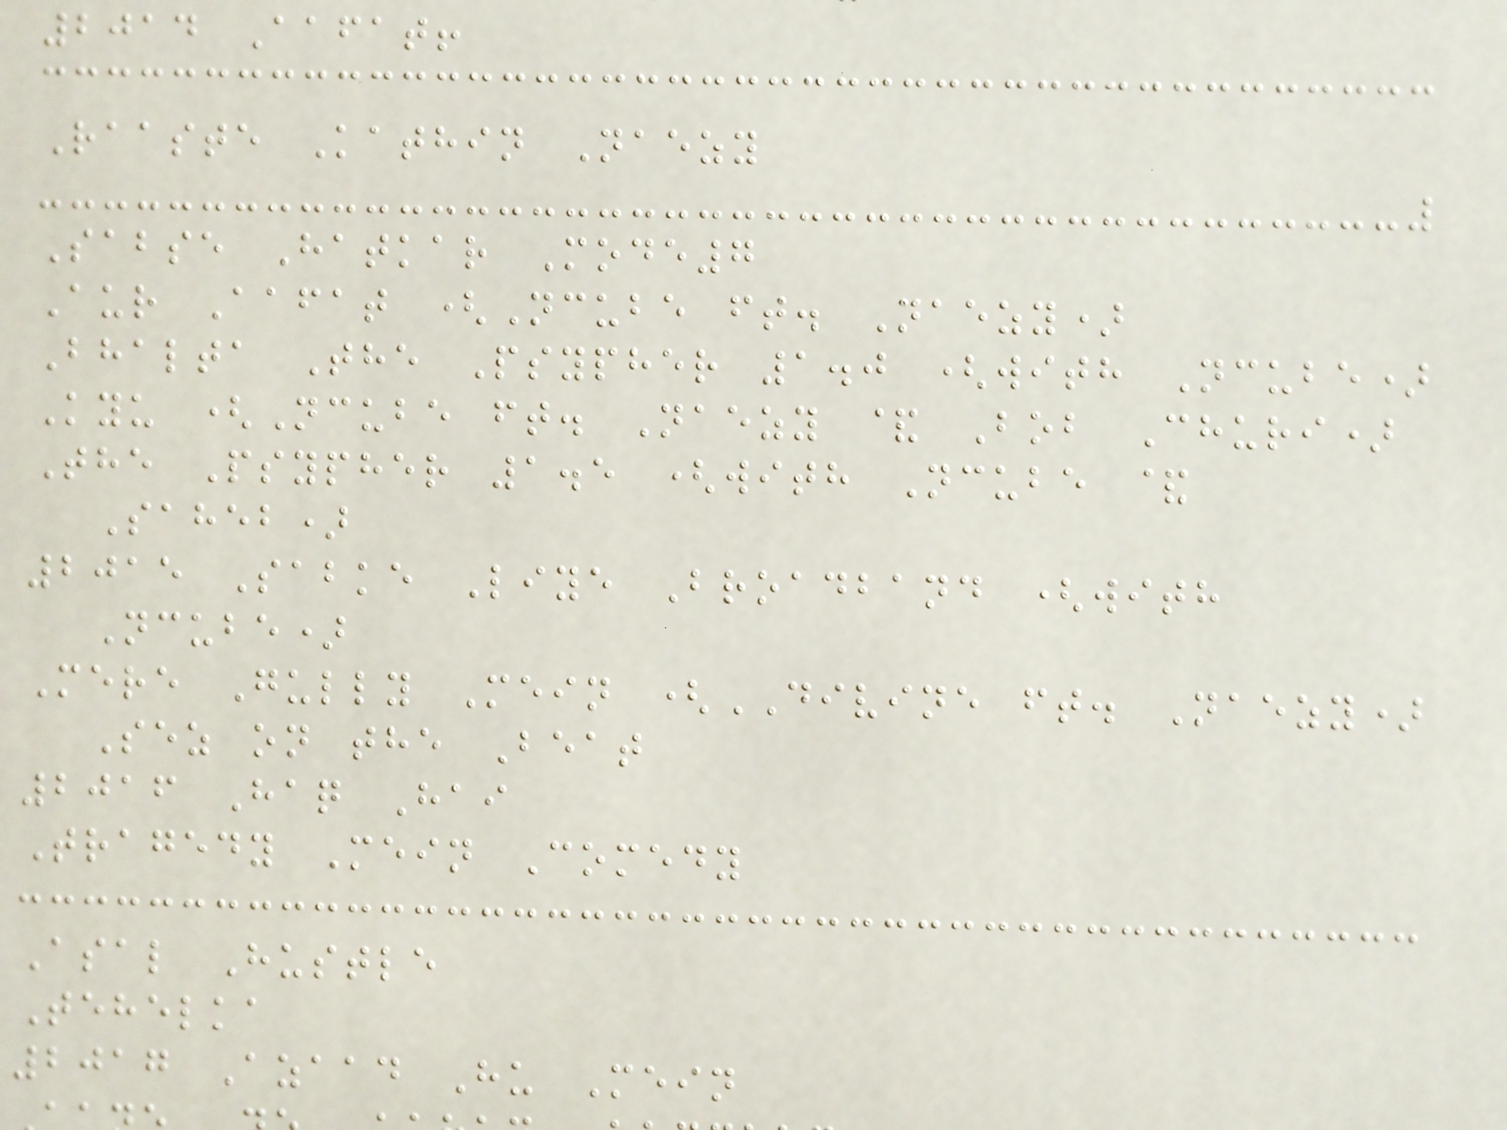2014 Aafat!
Raaste Kathin Naezy
Sabse Hatkar Mode7
Aur Aafat (Ncube ft. Naezy)
Bhalta The Psypher 1.0 (with Ncube)
Kyu (Ncube ft. Naezy & Bob Churi)
The Psypher 1.5 (with Ncube &
Saheb)
2015 Sabke Liye Broadband (with
Ncube)
Mere Gully Mein (DIVINE ft. Naezy)
Sez on the Beat
2016 Haq Hai
Tragedy Mein Comedy
Asal Hustle
Tehelka
2017 Azaad Hu Mein
